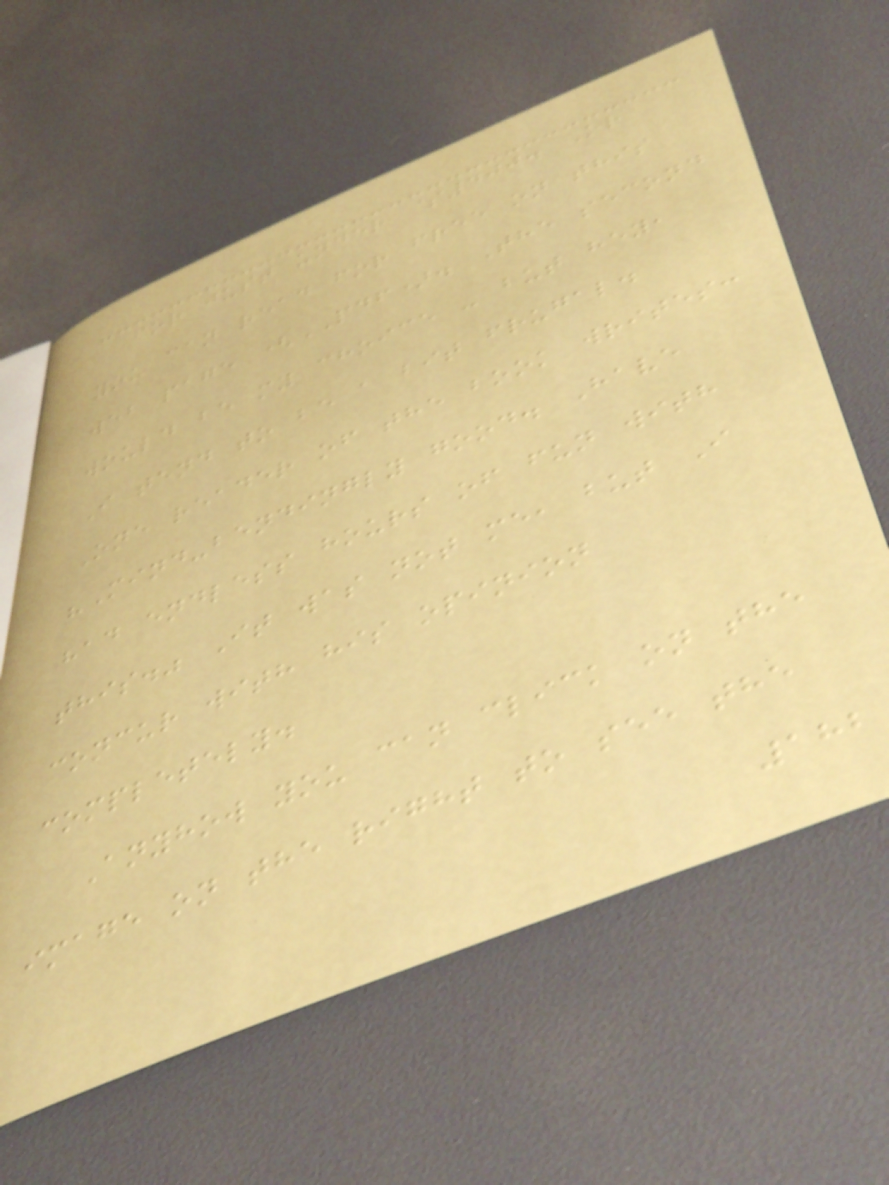for just under $400. Or
you can read for free on this
web page (PDF). The second
would be my choice - but hey,
I tend to be a bit frugal.
One reader of the book writes:
"Mind-bendingly good. Have
had endless hours of fun with
this." It was not me, but I
concur with his opinion
completely.
Anyhow you can click on the
image on the right to see the
182
